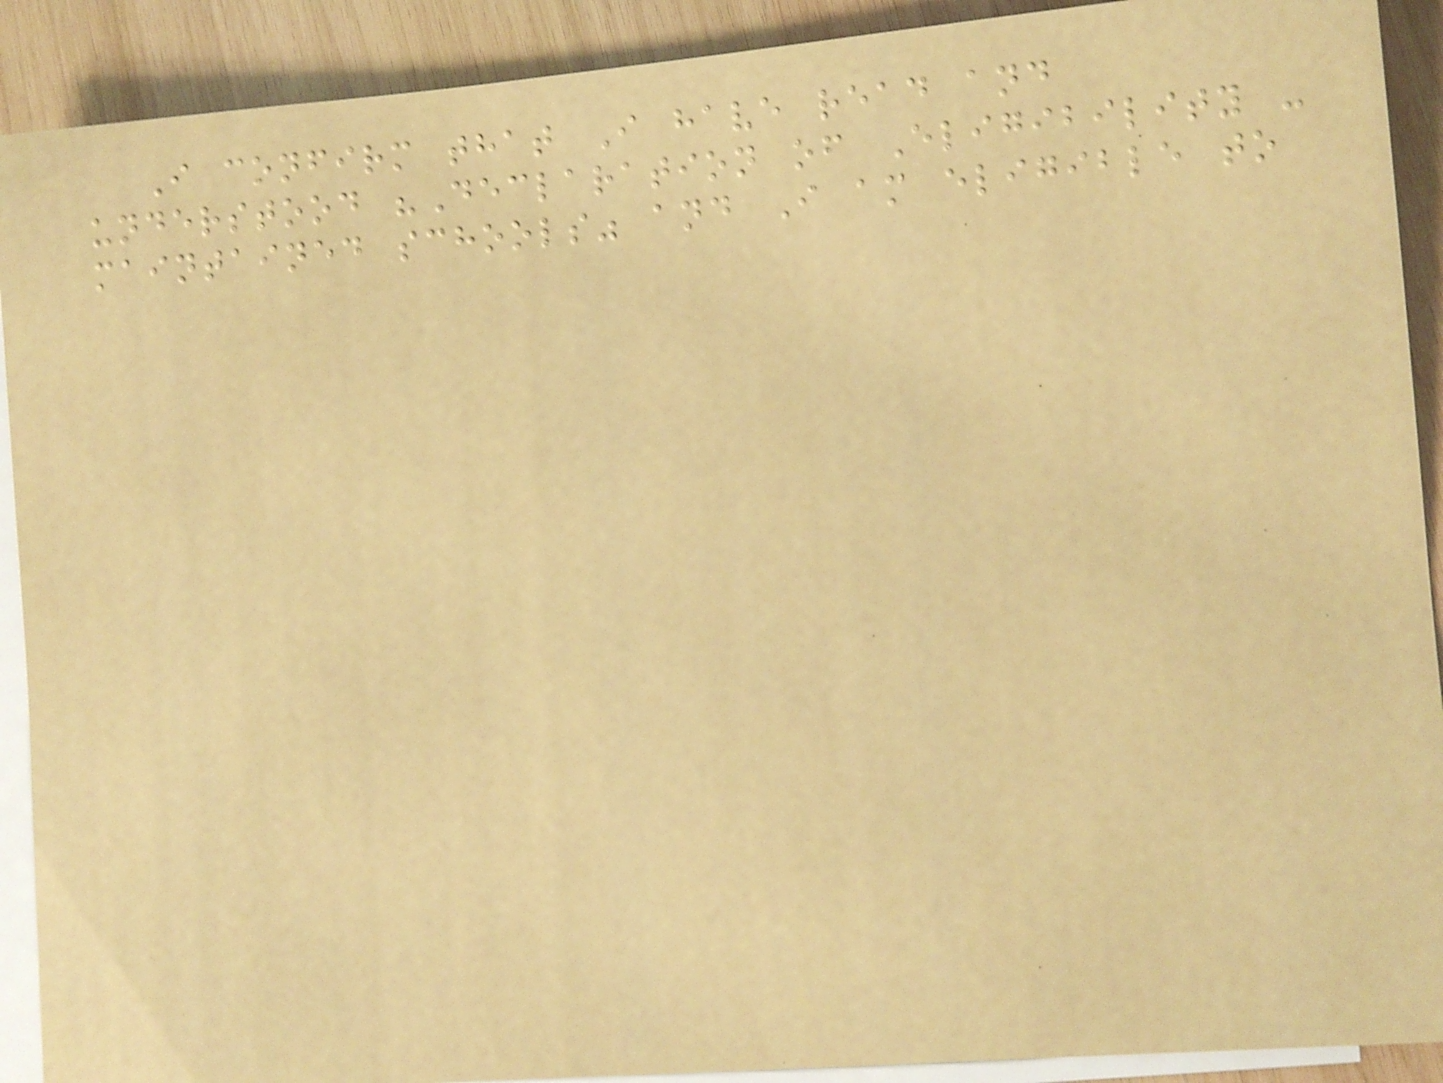I confirm that I have read and
understood "Declaration of Eligibility -
maintained schools" and I am eligible to
